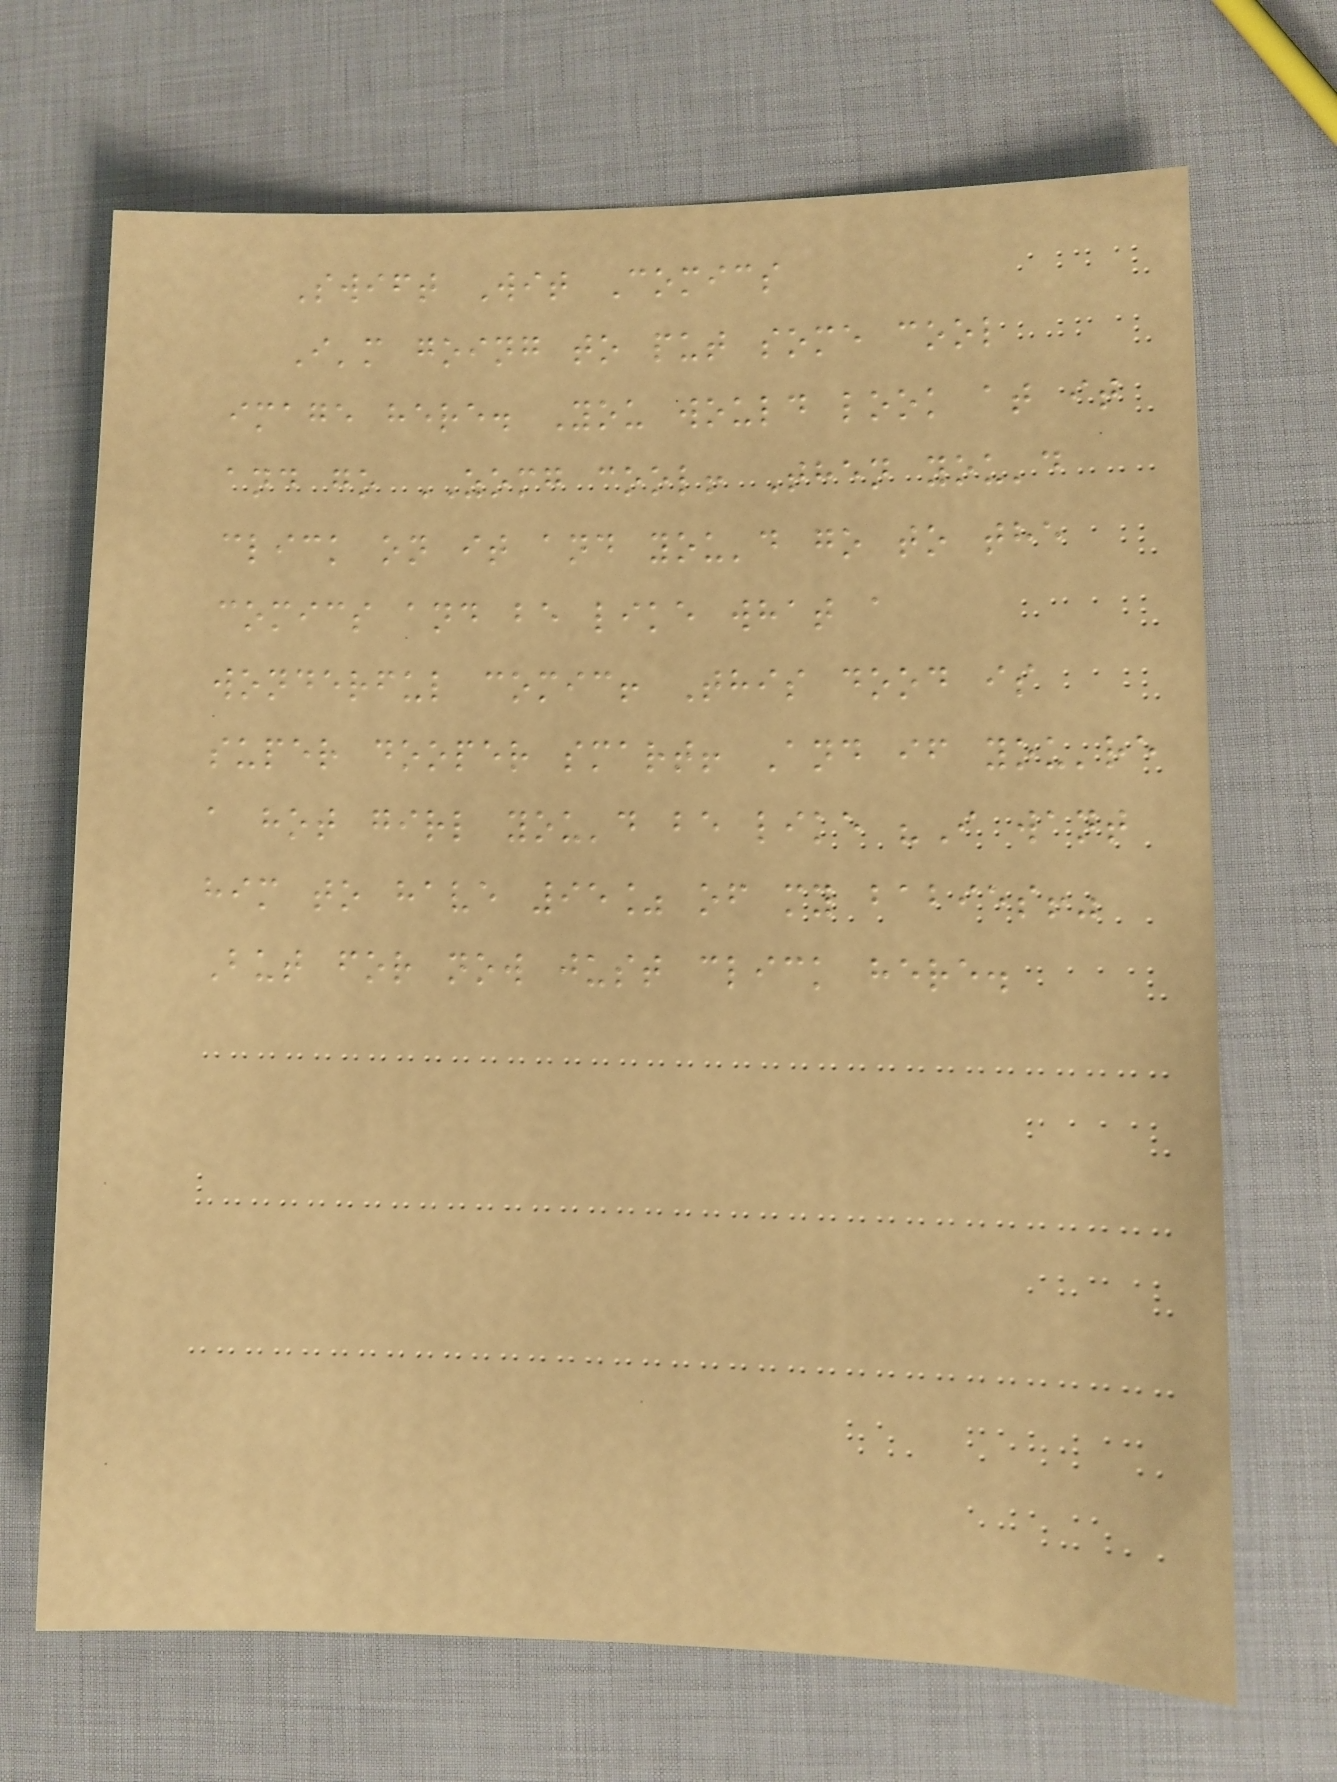Swift Wit Comics
I'm going to put some cool
image here. You would look at it
and go ZOMG cool! Then you'd
click on it and you'd go to the
comics and be like what a
wonderful comic! This dood is
super dooper smart! And if you're
a hot girl you'd be like "I want
him to have 95% of my babies!"
But for now just click here.
